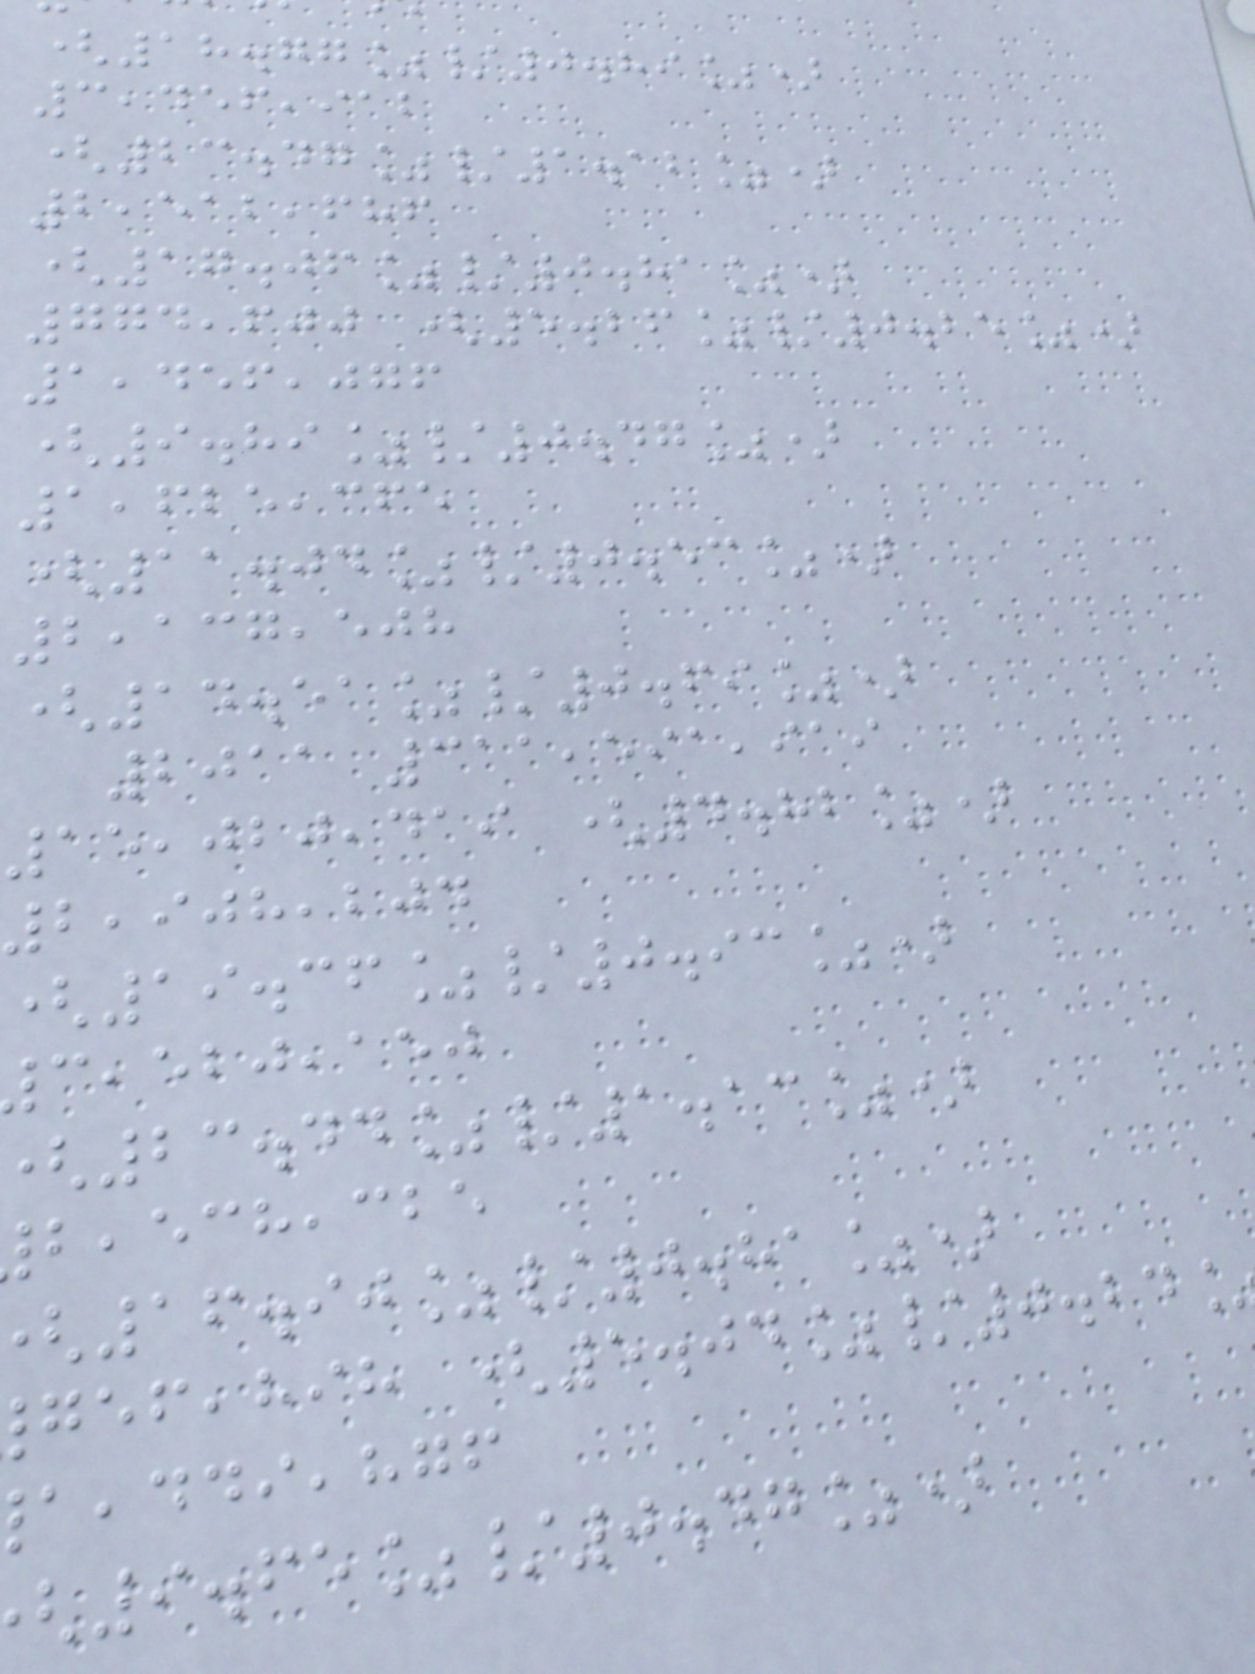(18.77%/0.89%)
3,456,912
(23.47%/1.12%)
2,512,686
(17.06%/0.81%)
774,600 (5.26%/0.25%)
1,456,076
(9.89%/0.47%)
1,625,365
(11.04%/0.53%)
2,137,508
(14.51%/0.69%)
2011 311,591,919
15,020,419 (4.82%)
2,908,204
19.36%/0.93%)
,aej
23.44%/1.13%)
,cbe
16.90%/0.81%)
,hih (5.04%/0.24
,hgf
9.65%/0.47%)
